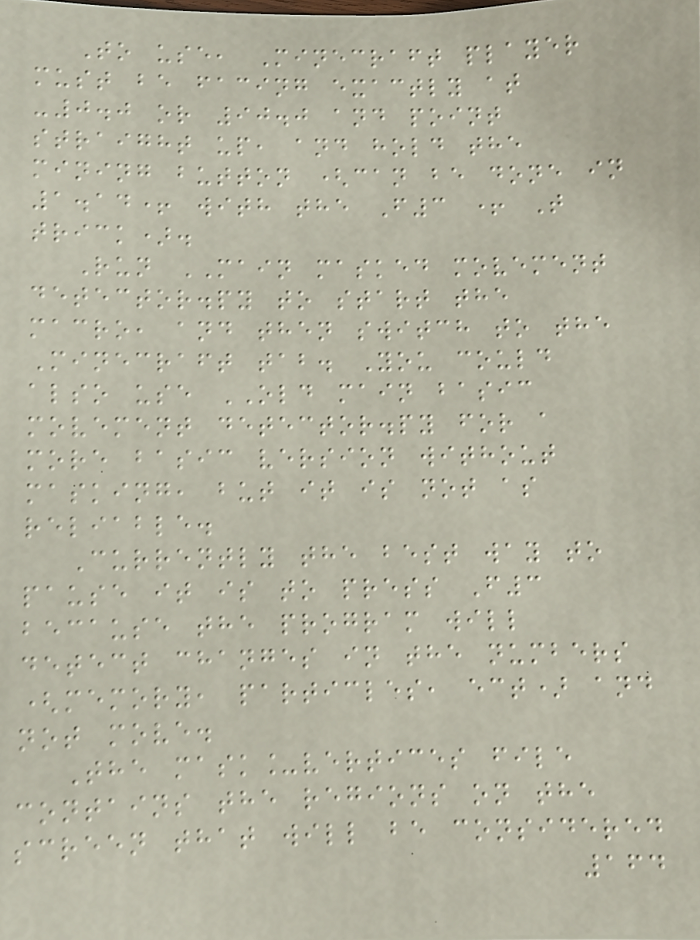To use, Minecraft player
must be facing exactly at
-0.0 or 90.0 and point
straight up, and hold the
mining button (can be done in
1.14+ with the F3 + T
trick).
Run MAIN masked movement
detector.py to start the
macro, and then switch to the
Minecraft tab. You could
also use OLD main basic
movement detector.py for a
more basic version without
masking, but it is not as
reliable.
Currently the best way to
pause it is to press F3
because the program will
detect changes in the numbers
(memory, particles, ect) and
not move.
The mask_vertices file
contains the regions on the
screen that will be considered
164
